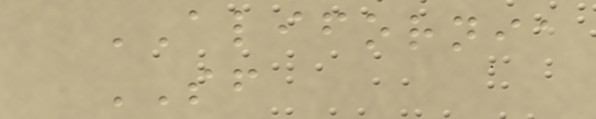ALIFORNIA
SF
